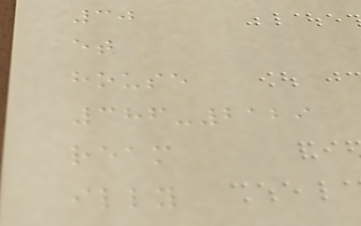30
et
house
386-2129
ream
illy
